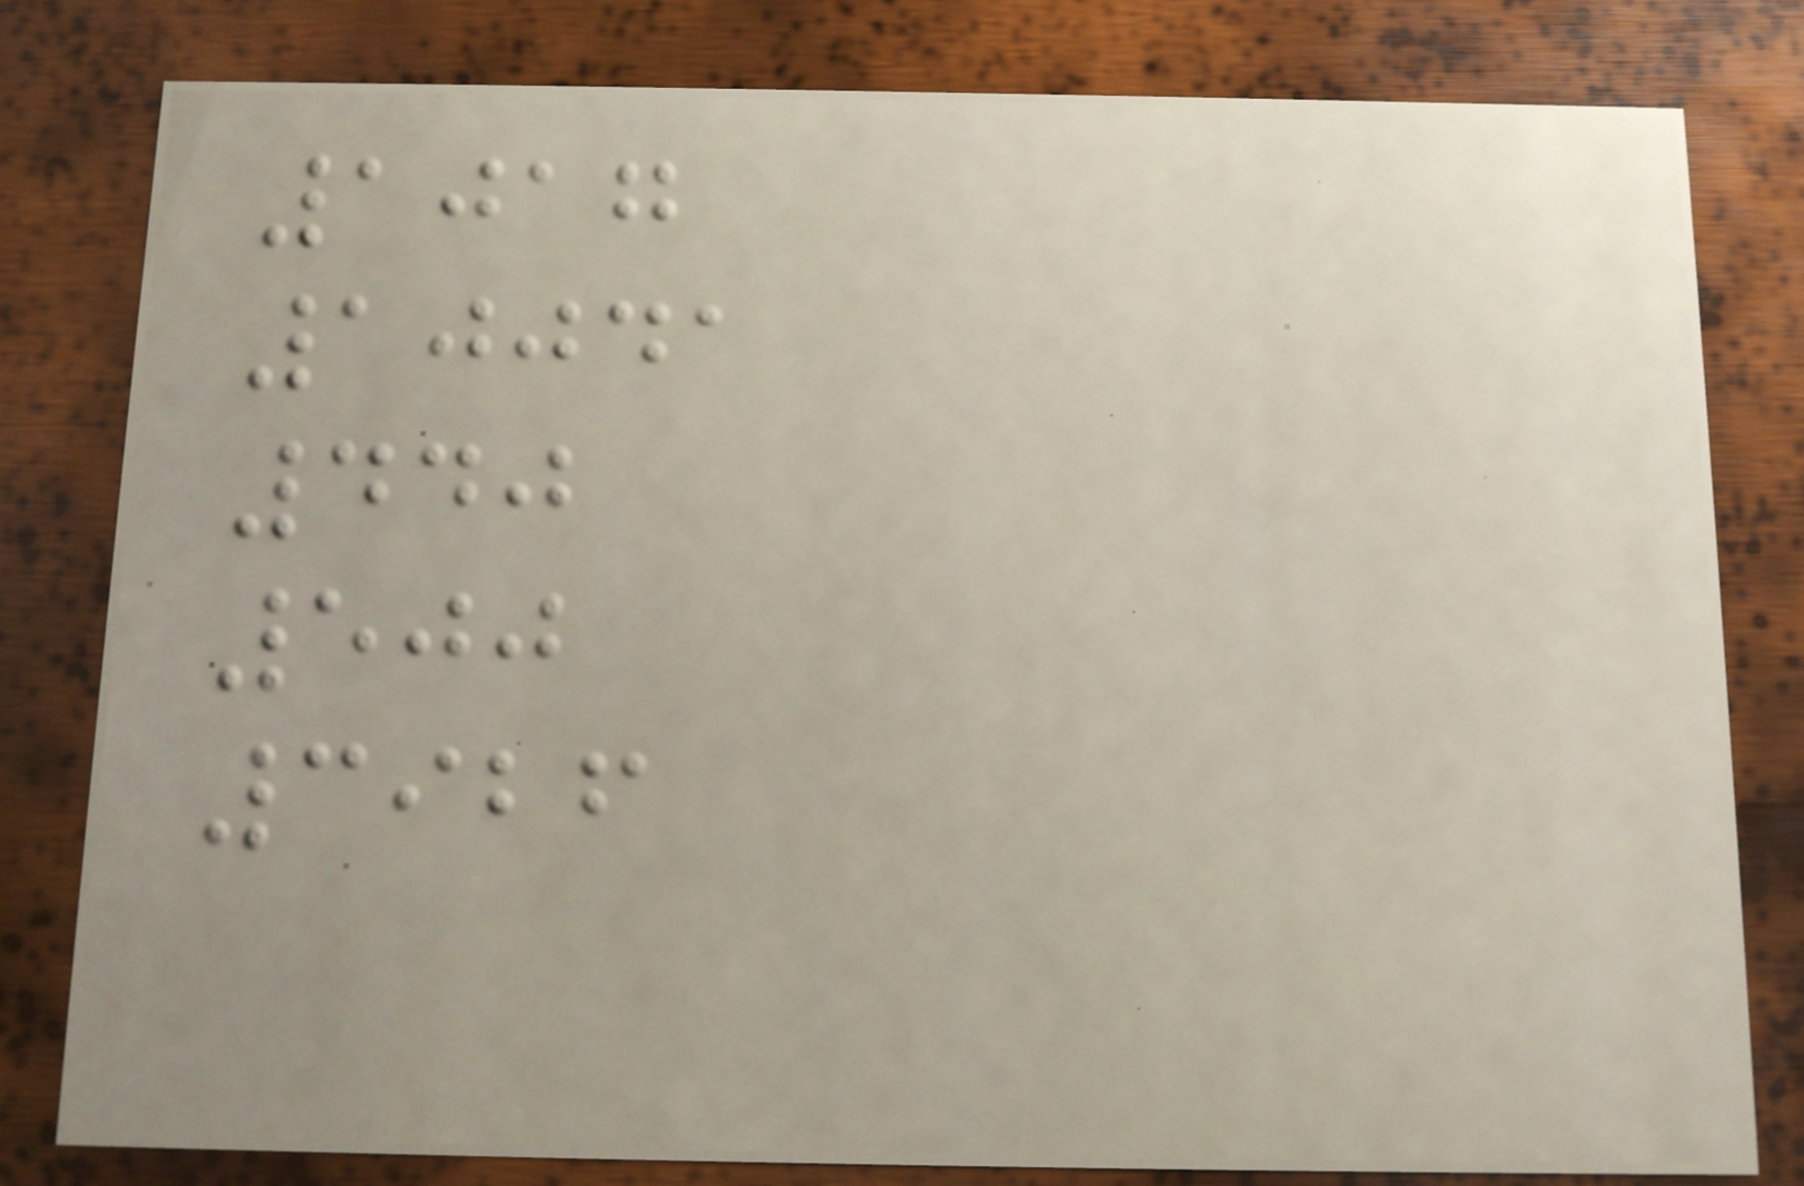1017
10041
440
500
3926
